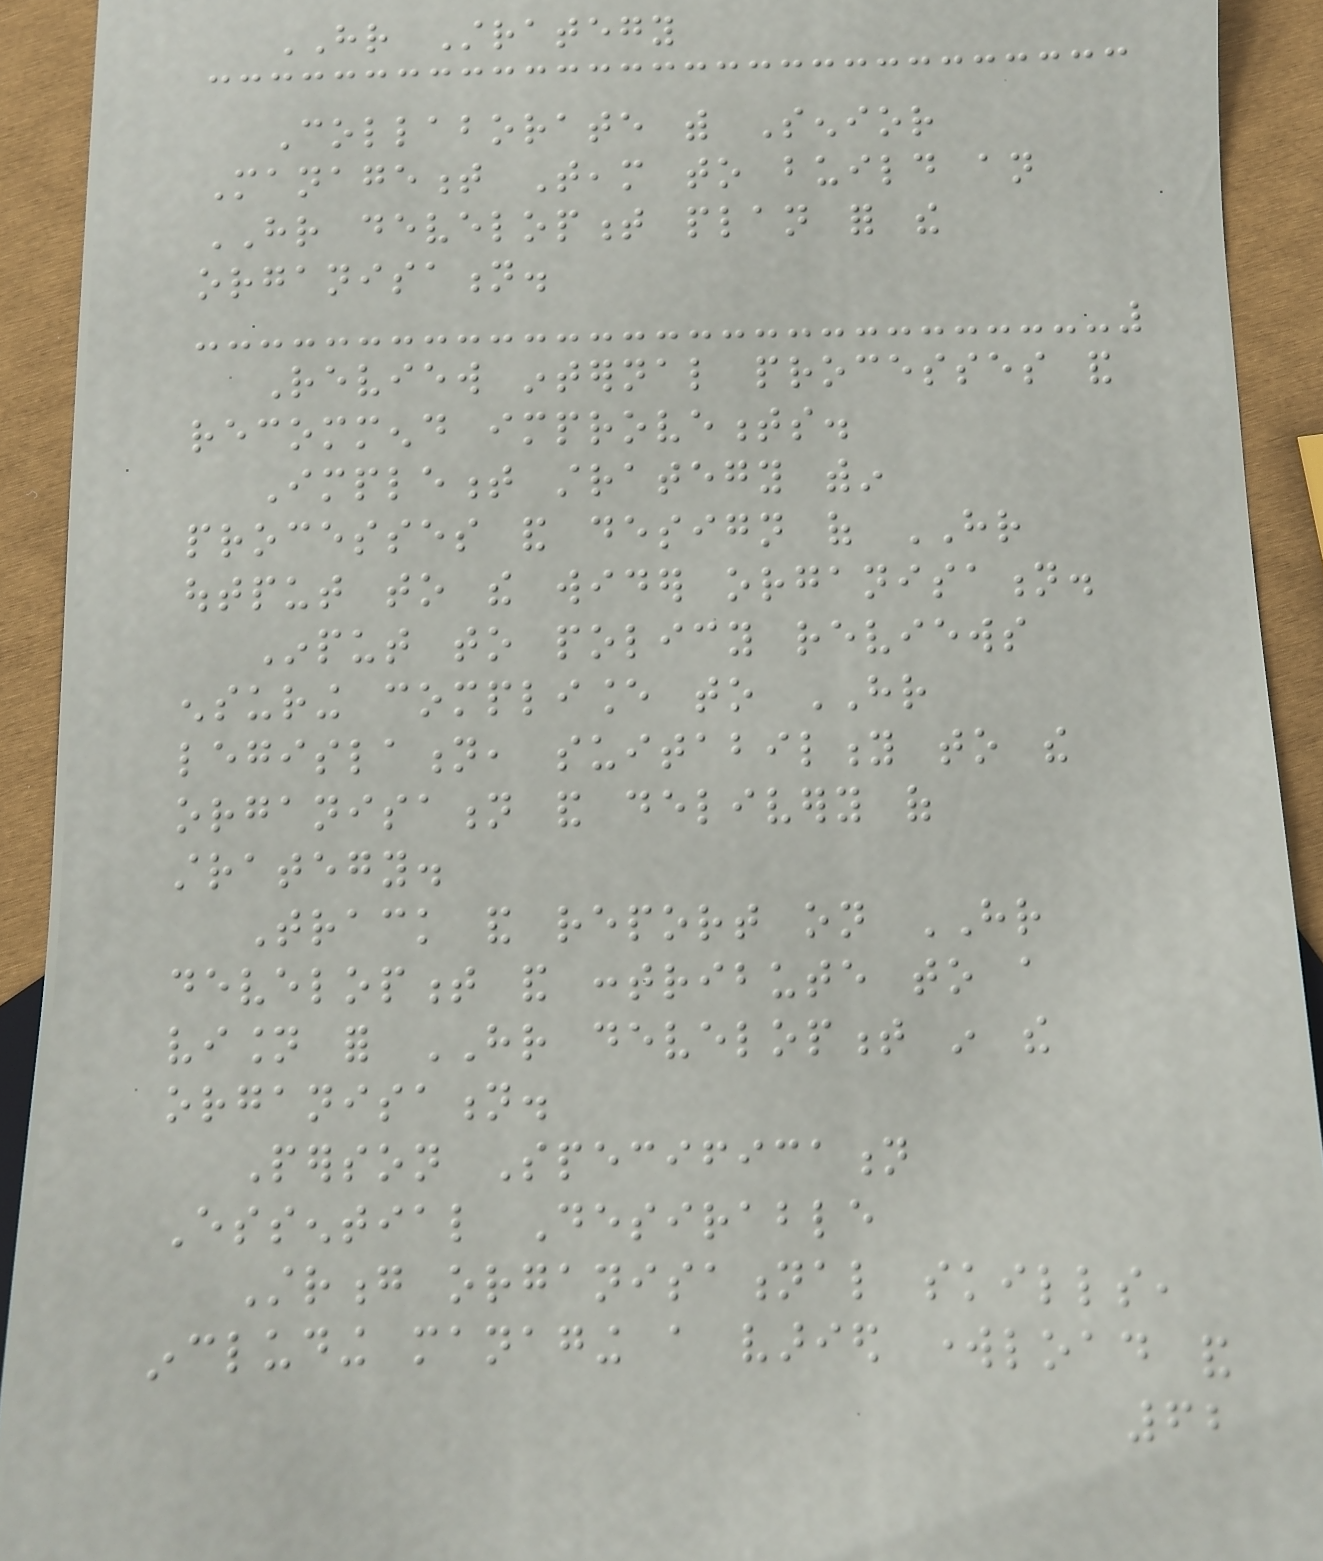HR Strategy
Collaborate with Senior
Management Team to build an
HR development plan for the
organisation.
Review internal processes and
recommend improvements.
Implement strategy within
processes and design of HR
output to the wider organisation.
Input to policy reviews
ensuring compliance to HR
legislation, suitability to the
organisation and delivery of
strategy.
Track and report on HR
development and contribute to a
vision for HR development in the
organisation.
Person Specification
Essential Desirable
Strong organisational skills,
including managing a varied workload and
62
